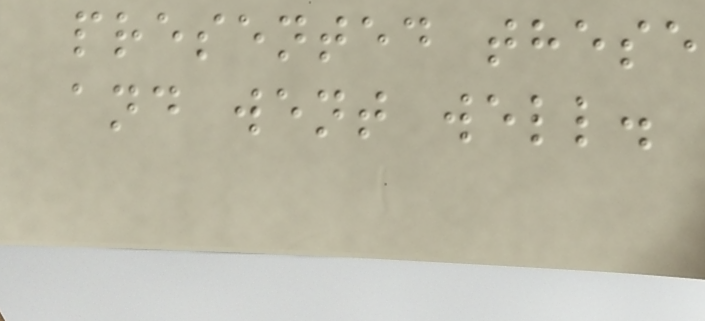presented these
and went well.
